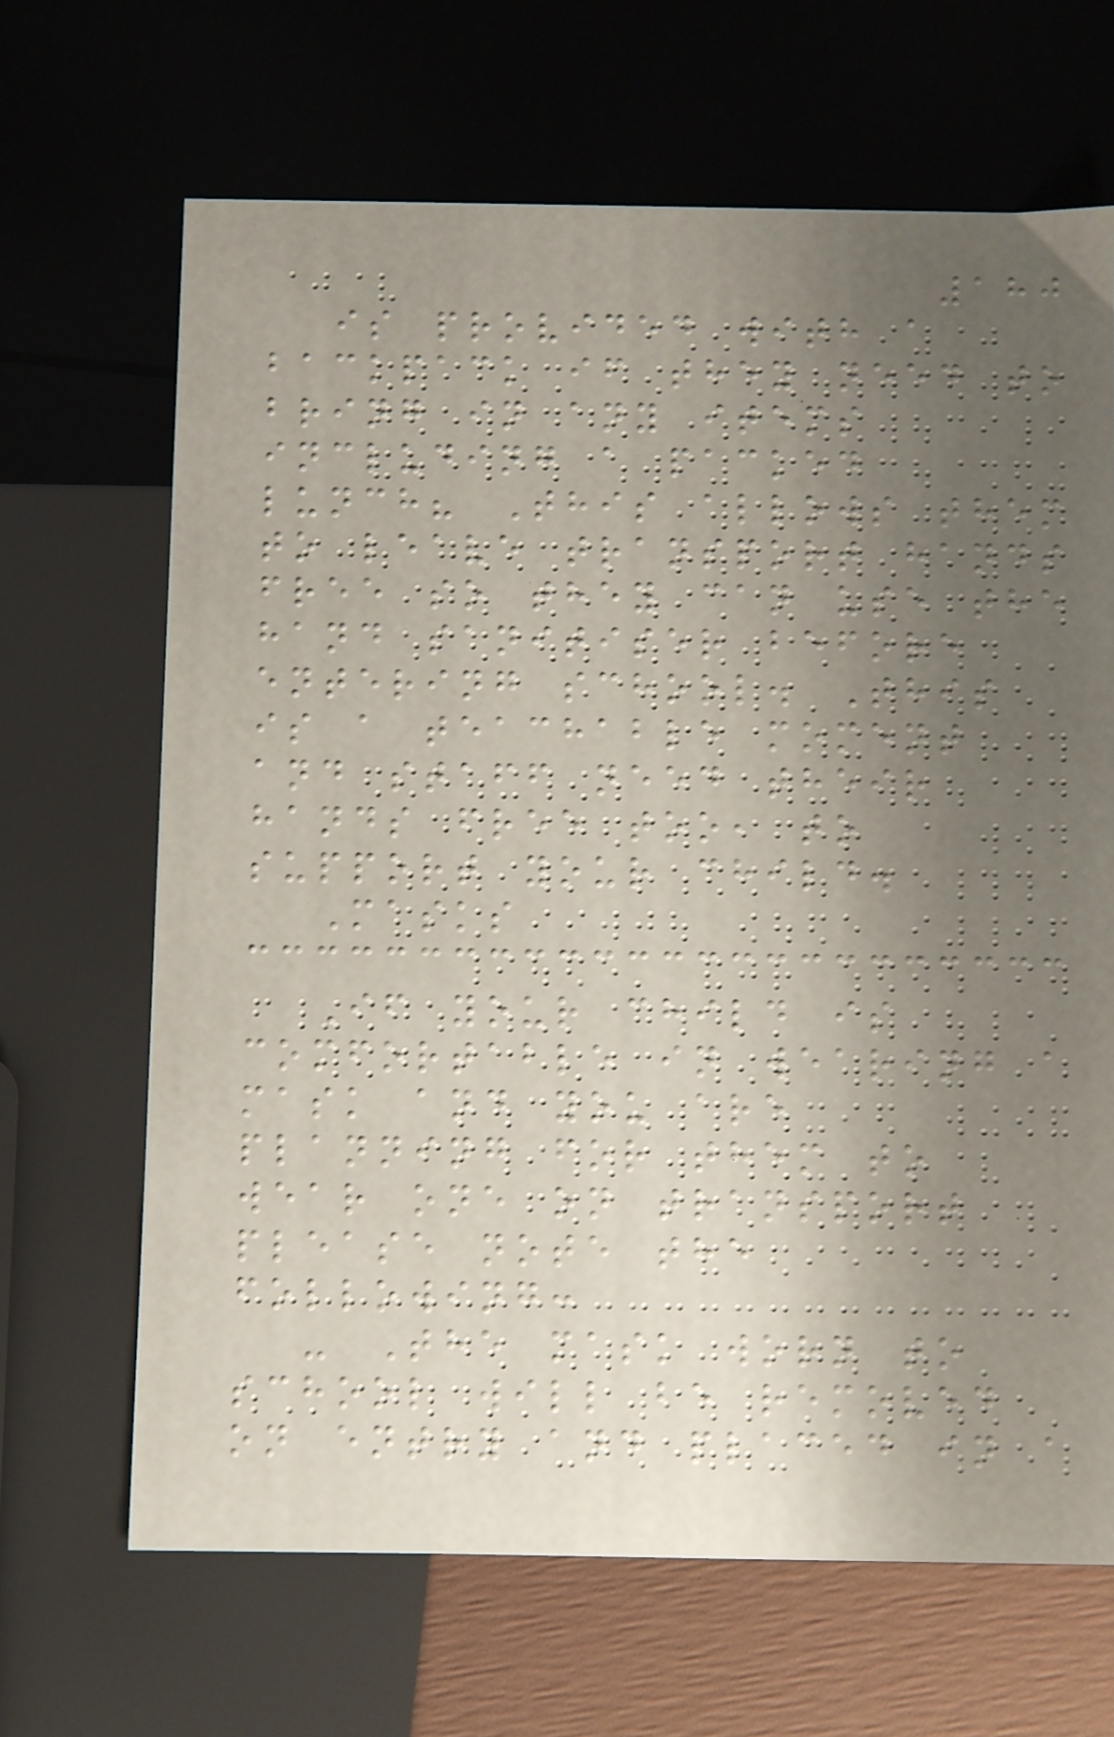180
is provided with a
backpack if they need to
bring in any items
including a packed
lunch? This allows them
to leave transport hands
free so they can use the
hand sanitiser before
entering school. This
is a teachable moment
and staff need their
hands free too, to
support your child.
Masks
If your child is
comfortable in wearing a
mask and you are
planning for them to
wear one on transport
please note the
following:
- The mask worn to
school will be removed
on entry and placed in a
